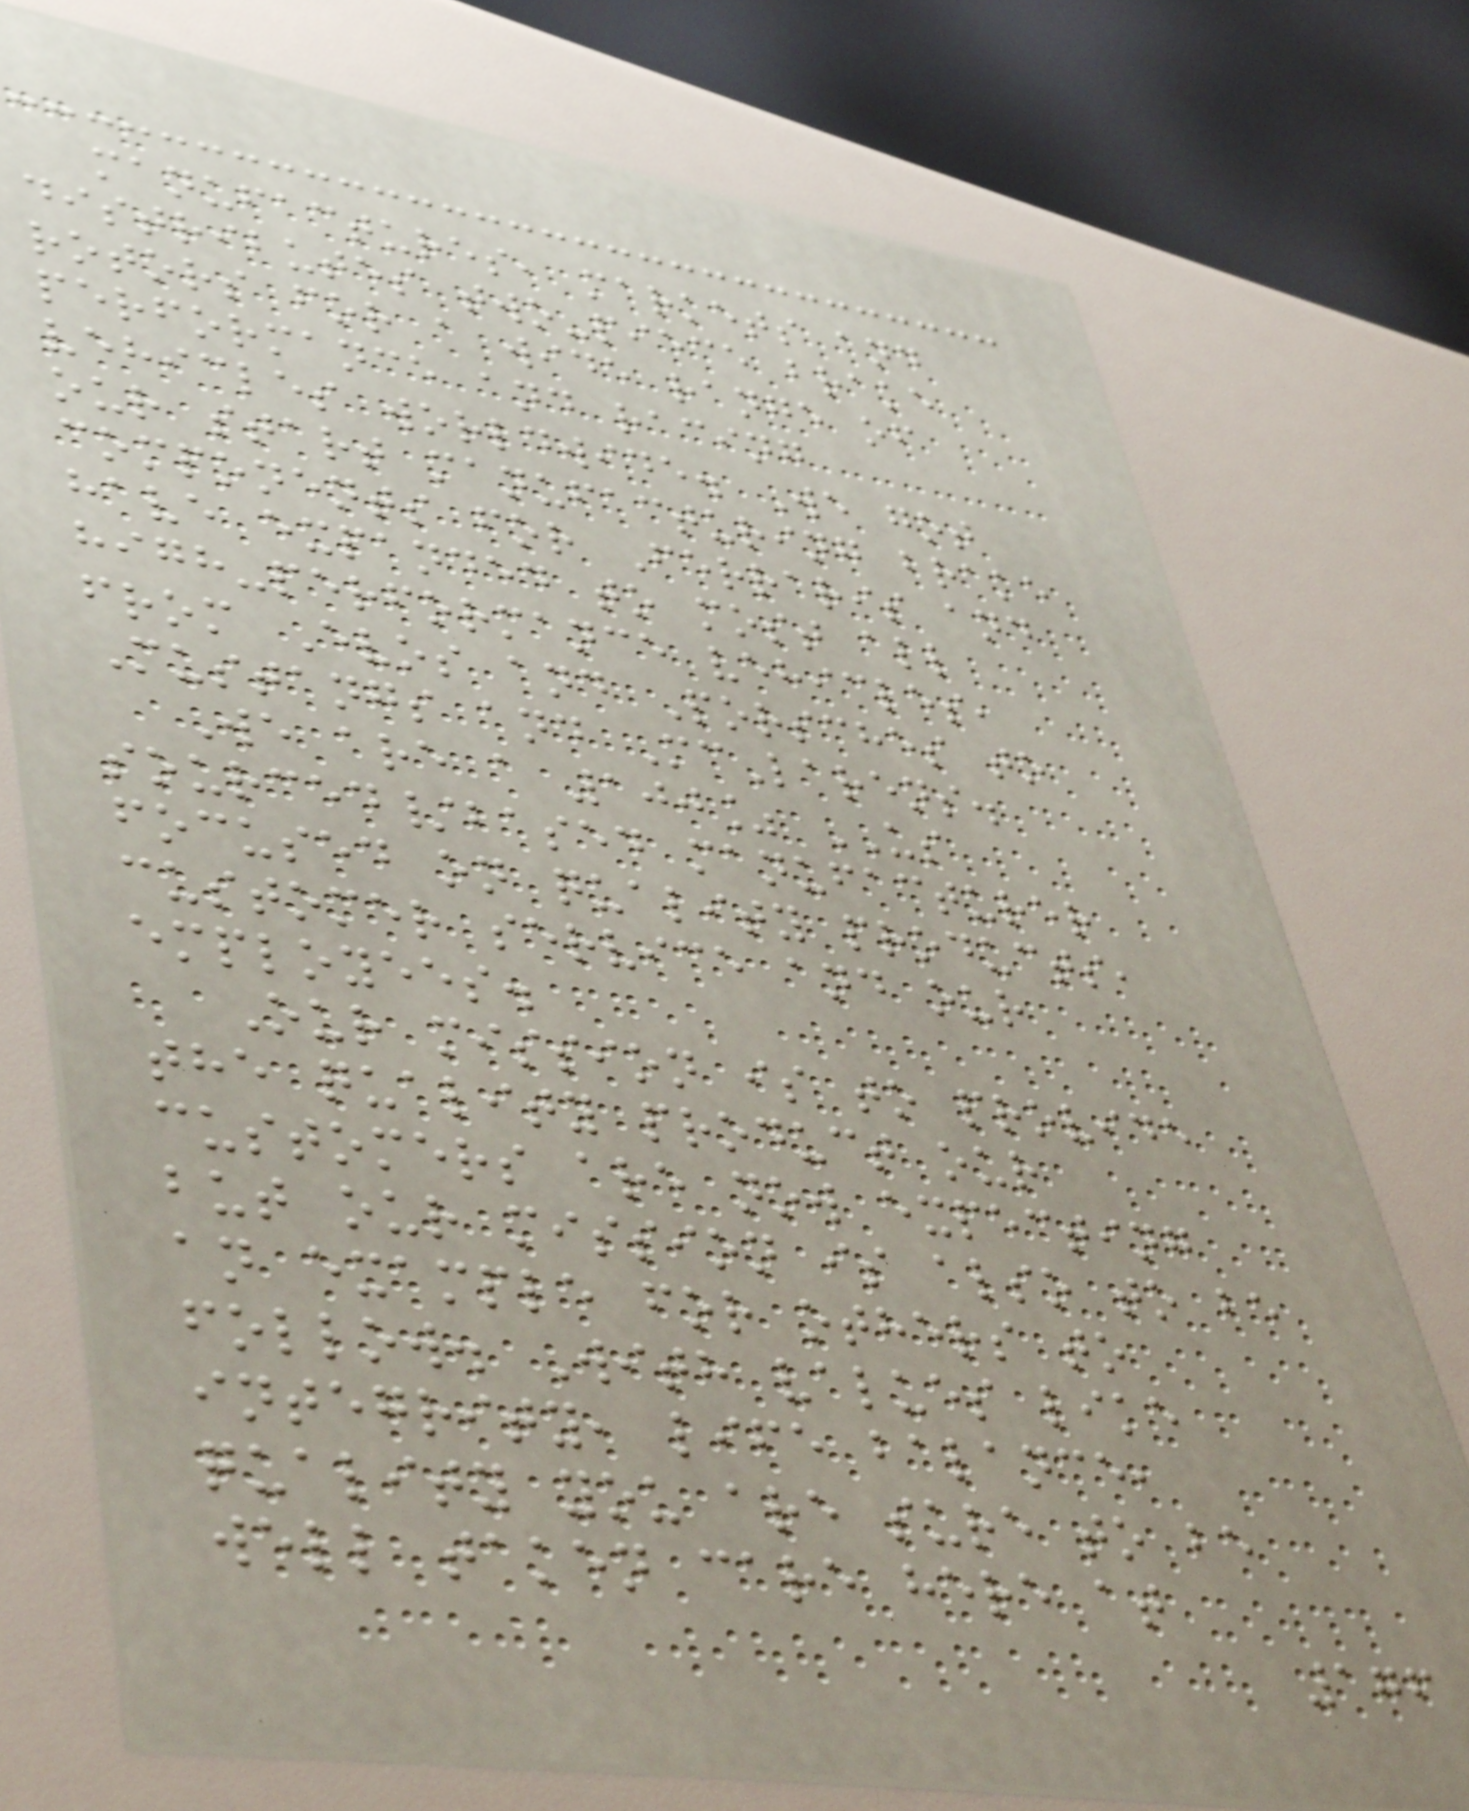manufactures, markets and
distributes two-piece brake
rotors for a wide range of
performance and racing
vehicles worldwide. We got
our start manufacturing brake
components for Ferraris and
have expanded to most all
high-performance vehicles,
from Evos and Porsches to
Mustangs and McLarens.
We are a 100% US
sourced/based manufacturer
focused on quality products,
customer service and our
employees.
Our mission is to provide
the quality product our
customers are now expecting
but our mission is also to be
an example for others to
follow. With values like
integrity, life balance,
quality you are sure to be
well taken care here at
176
